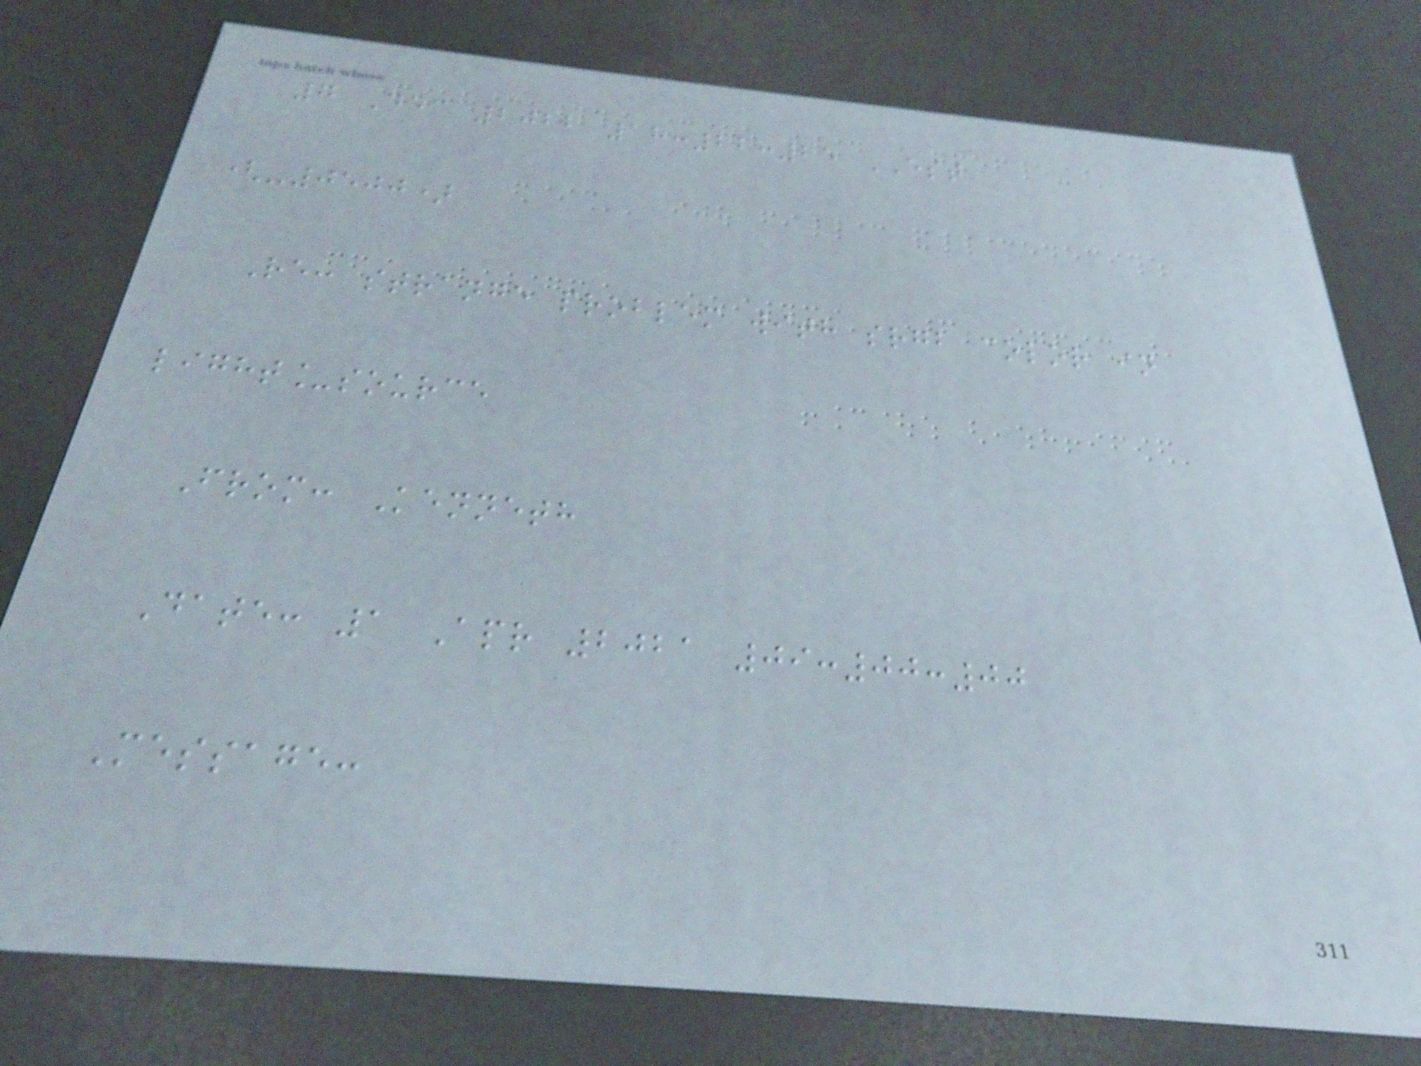7 Dec 2022 18:22:25 EST
(-0500)
Re: strange problem with srgb color in
light_source
From: Kenneth
Date: 1 Apr 2021 09:00:00
Message:
